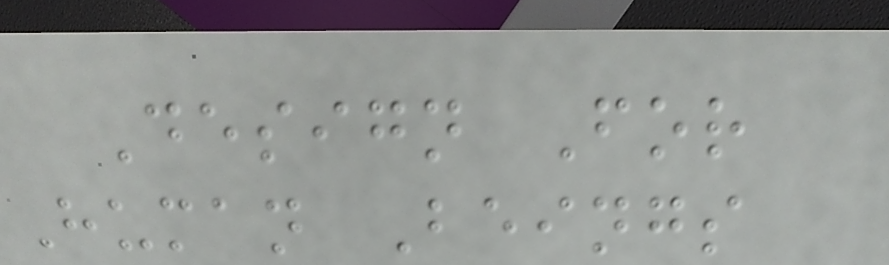Design For
Human Beings
